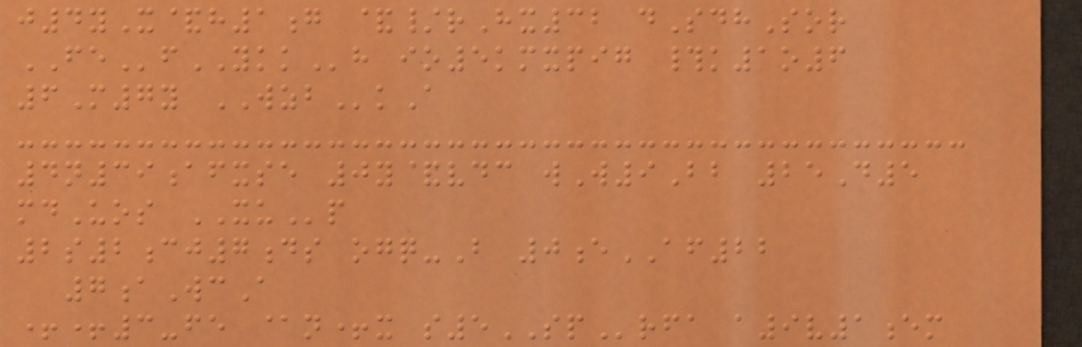j4yX&h1g &/rHx32 dSdhSor
FEfYKKh io5kmxpig #k1o6
6M7y WZBkA
4n39afxse 0y&vdc wW9Bb 25D5
mdUos XUp
2s2cj7ds ogq-B 0eAF22
7aWcA
++3-fe @n+x s5SPrfa a9v1em
